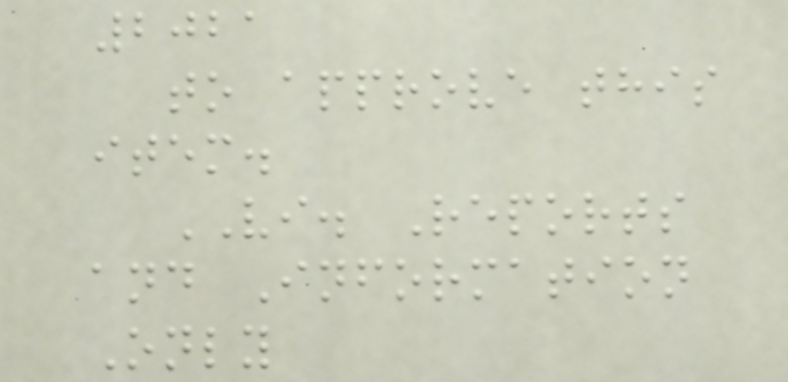2021
to approve this
item.
VI. Reports
and Information
Only
